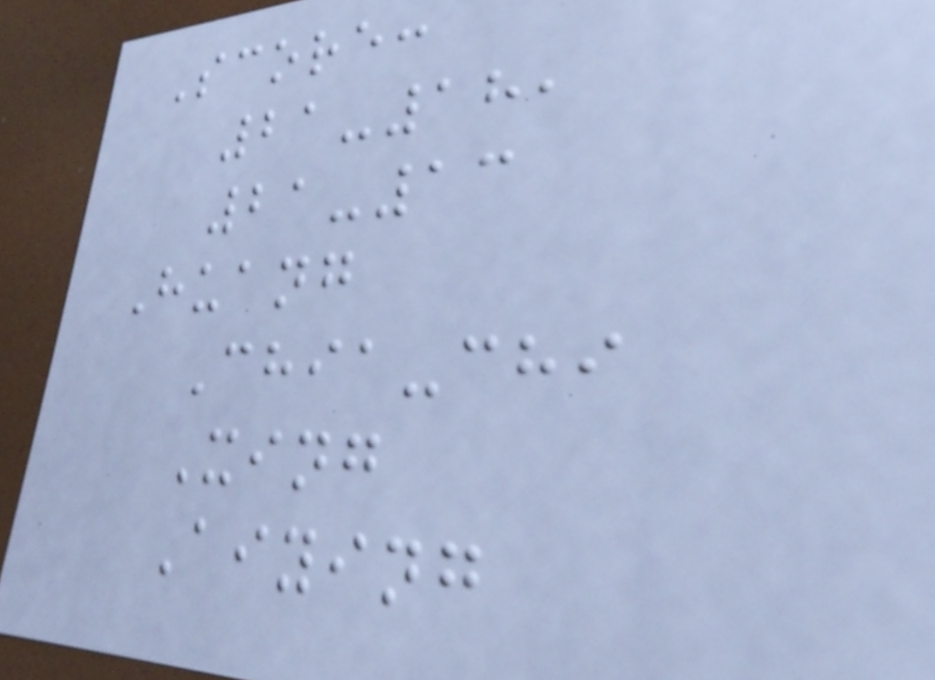Score:
21-18,
21-13
Huang
Chia-chi
Xing
Aiying
